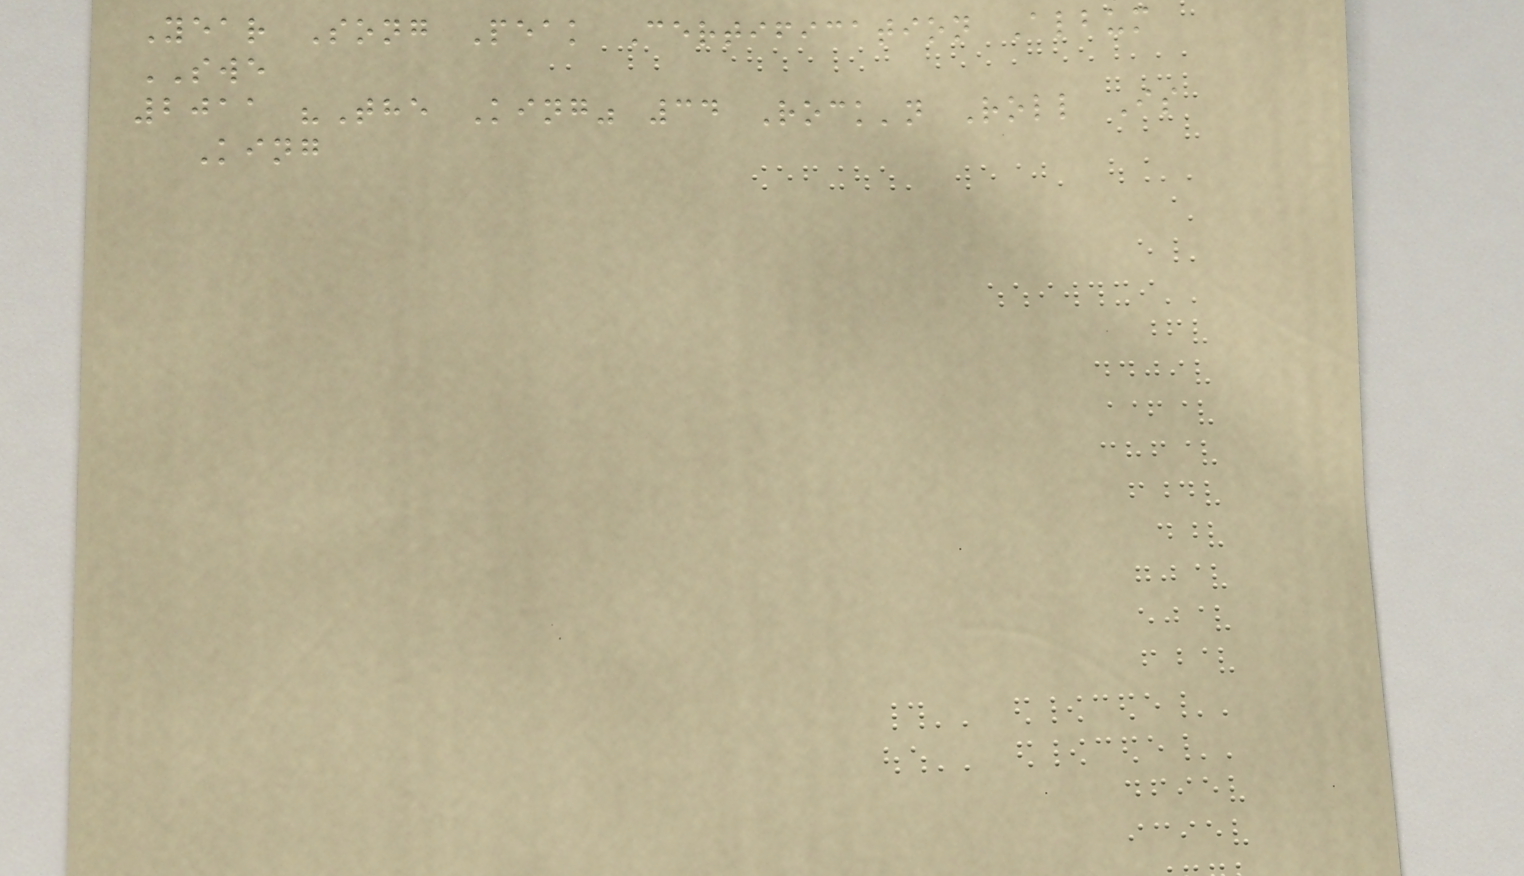Year Song Peak Certification Album
SWE
2011 "The King" 34 Rock'n Roll Is
King
